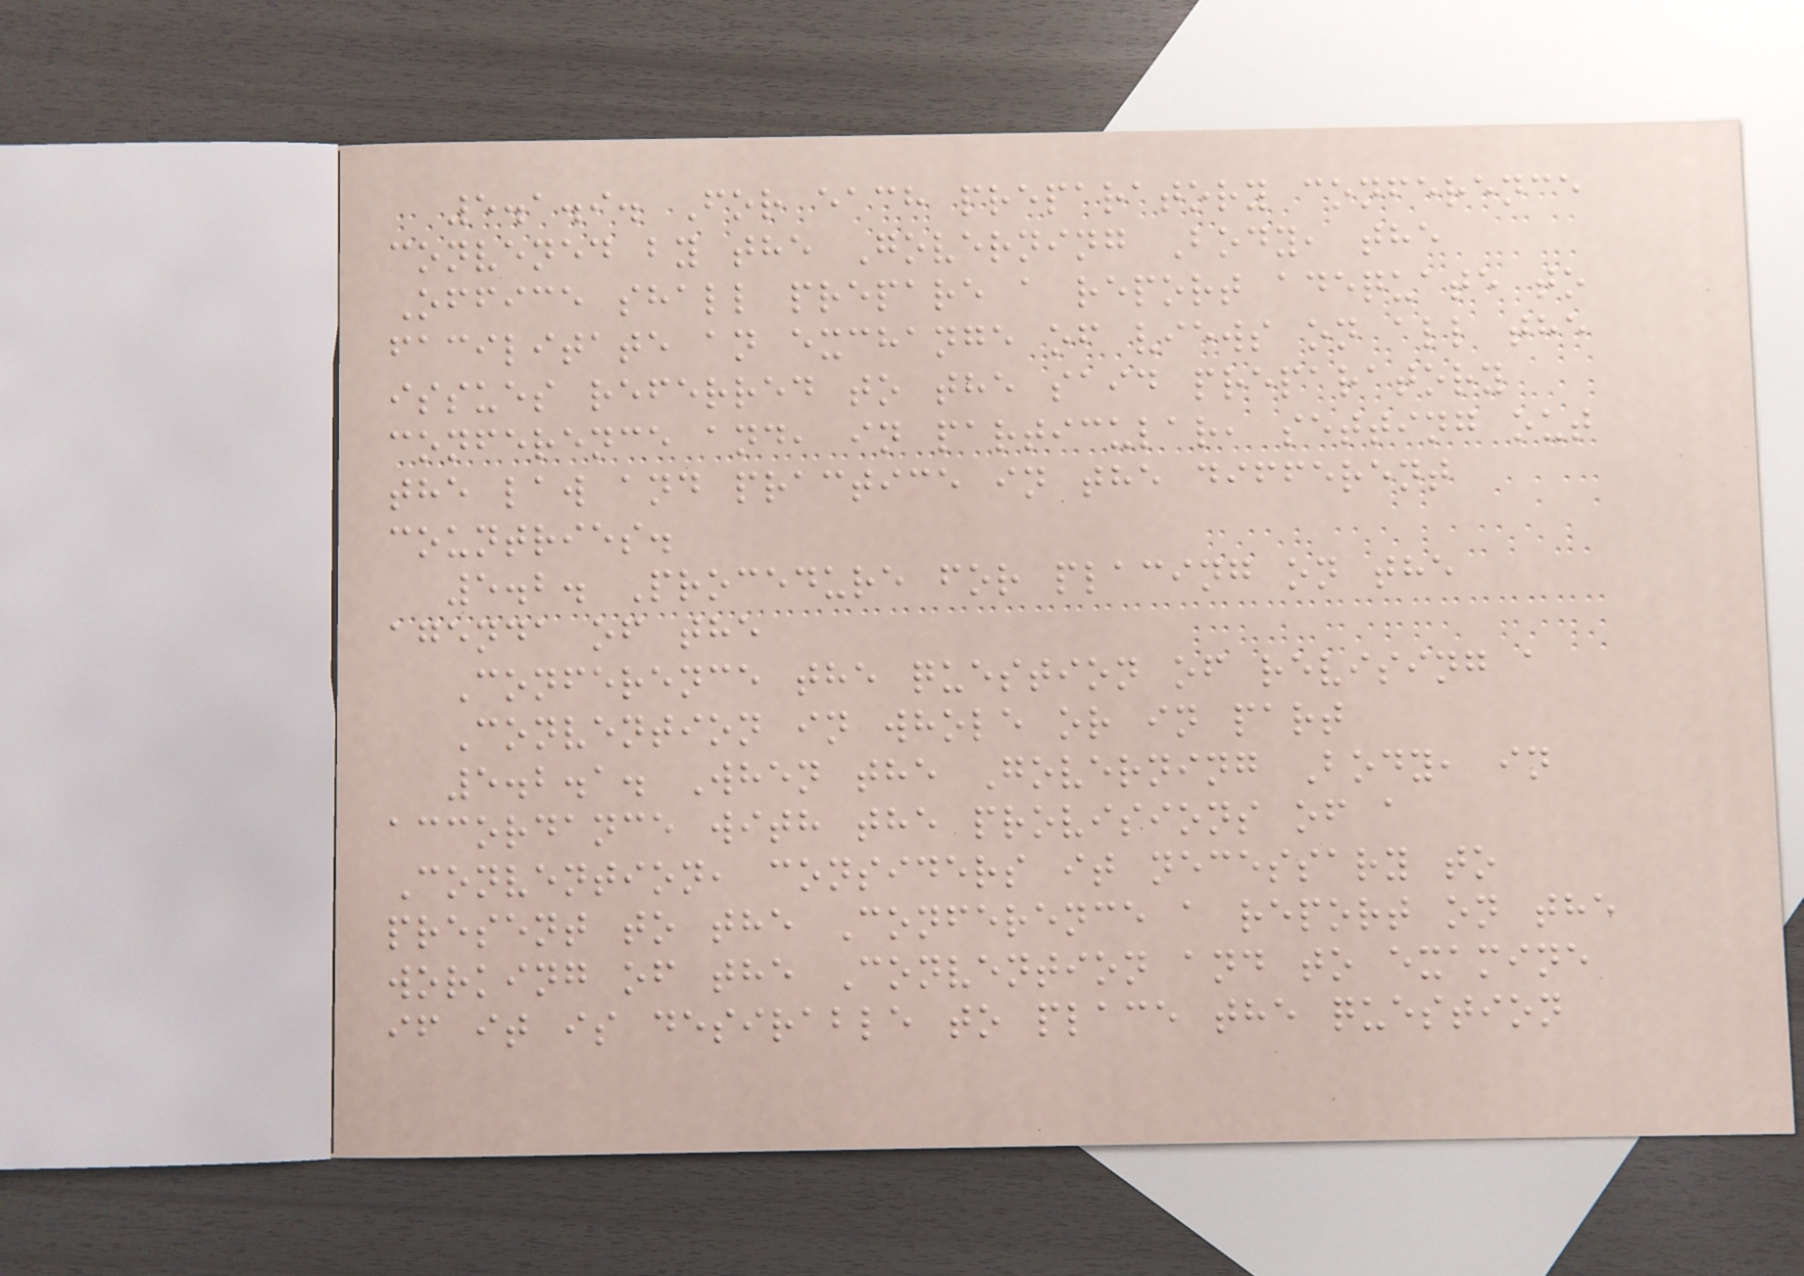5.1.9. For each preparatory conference
convened by the Governing Body, the
Office shall prepare a report adequate to
facilitate an exchange of views on all the
issues referred to the said preparatory
conference and, in particular, setting out
the law and practice in the different
countries.
5.2. Procedure for placing on the
agenda of the
Conference the question of revising a
Convention in whole or in part
5.2.1. When the Governing Body, in
accordance with the provisions of a
Convention, considers it necessary to
present to the Conference a report on the
working of the Convention and to examine
if it is desirable to place the question
